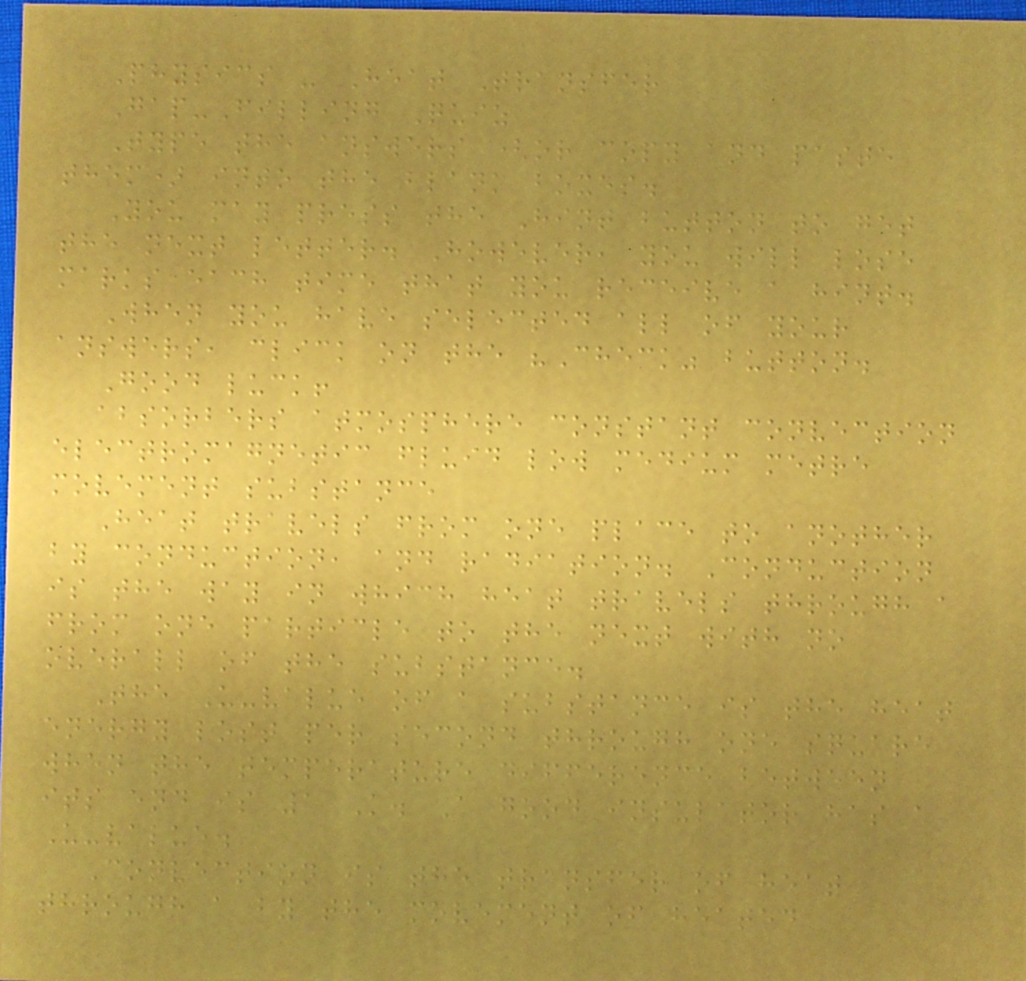Physics - Heat Transfer
Gap-Filling Quiz
Type the answers (or copy and paste
them) into the blank boxes.
You may press the Hint button to get
the next letter. However, you will lose
marks each time that you receive a hint.
When you have selected all of your
answers, click on the "Check" button.
Good luck!
absorbers atmosphere constant convection
electromagnetic fluid low medium metre
movement substance
Heat travels from one place to another
by conduction, and radiation. Conduction
is the way in which heat travels through a
from one particle to the next with no
overall of the substance.
The U-value of a substance is the heat
energy lost per second through one square
when the temperature difference between
its end is 1 K. A good insulator has a
U-value.
Convection is the transfer of heat
through a by the movement of heated
